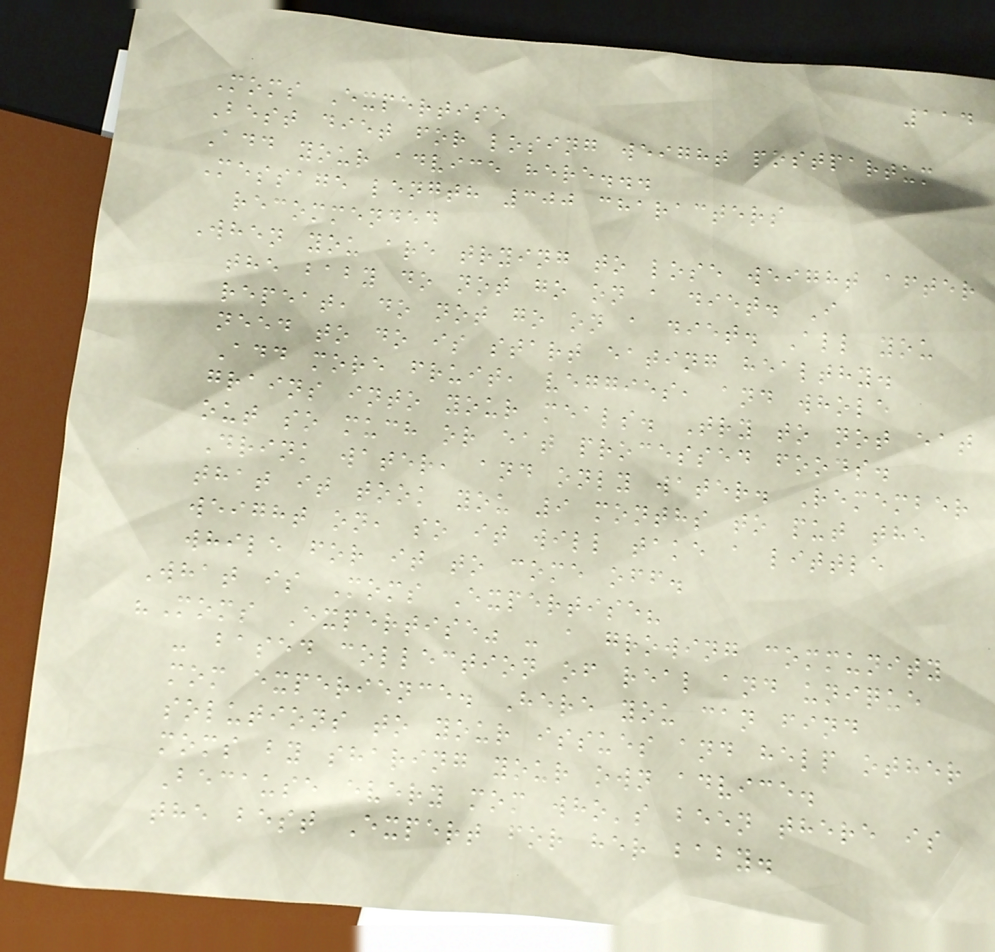114
Moms Expertise
Best diet for losing weight postpartum
Add your advice here...
Message length 300 characters
recommended
When you are trying to lose weight after
the baby do not go on a diet. I
repeat, do not go on a diet. All you
need to do is start eating healthy.
Add more fruit, veggies, and whole
grains into your meals. Try to not eat
out so much or eat processed foods.
Drink water, and only water. Remember
that it took you 9 months to put the
weight on, so it will take a little
while for it to come off.
What is Moms Expertise?
"Moms Expertise" - a growing community
- based collection of real and unique
mom experience. Here you can find
solutions to your issues and help other
moms by sharing your own advice.
Because every mom who's been there is
the best Expert for her baby.
